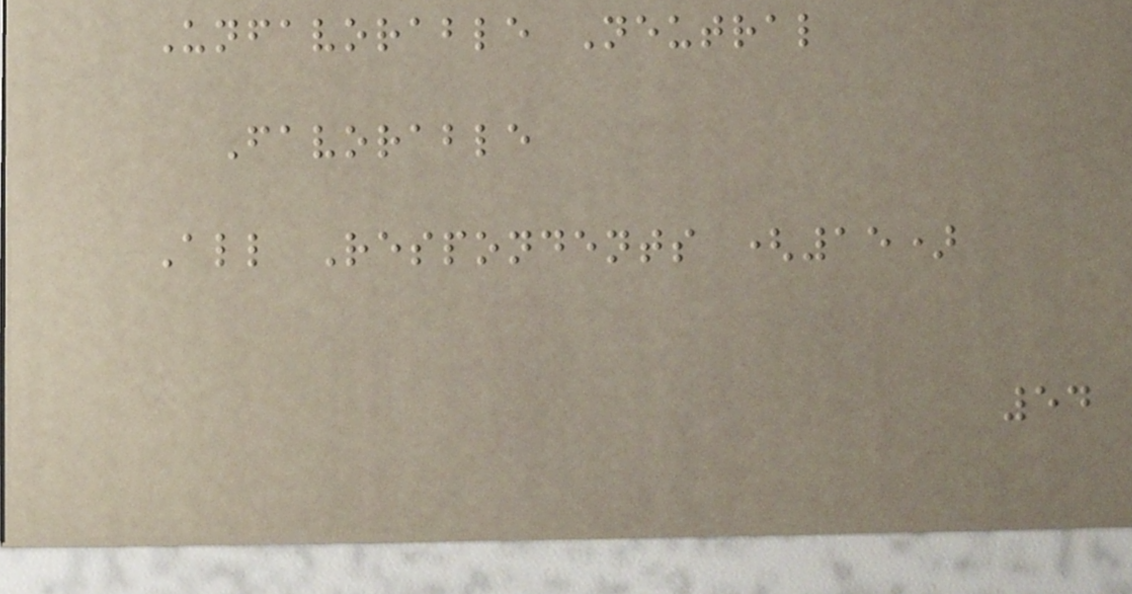Unfavorable Neutral
Favorable
All Respondents (15)
54
